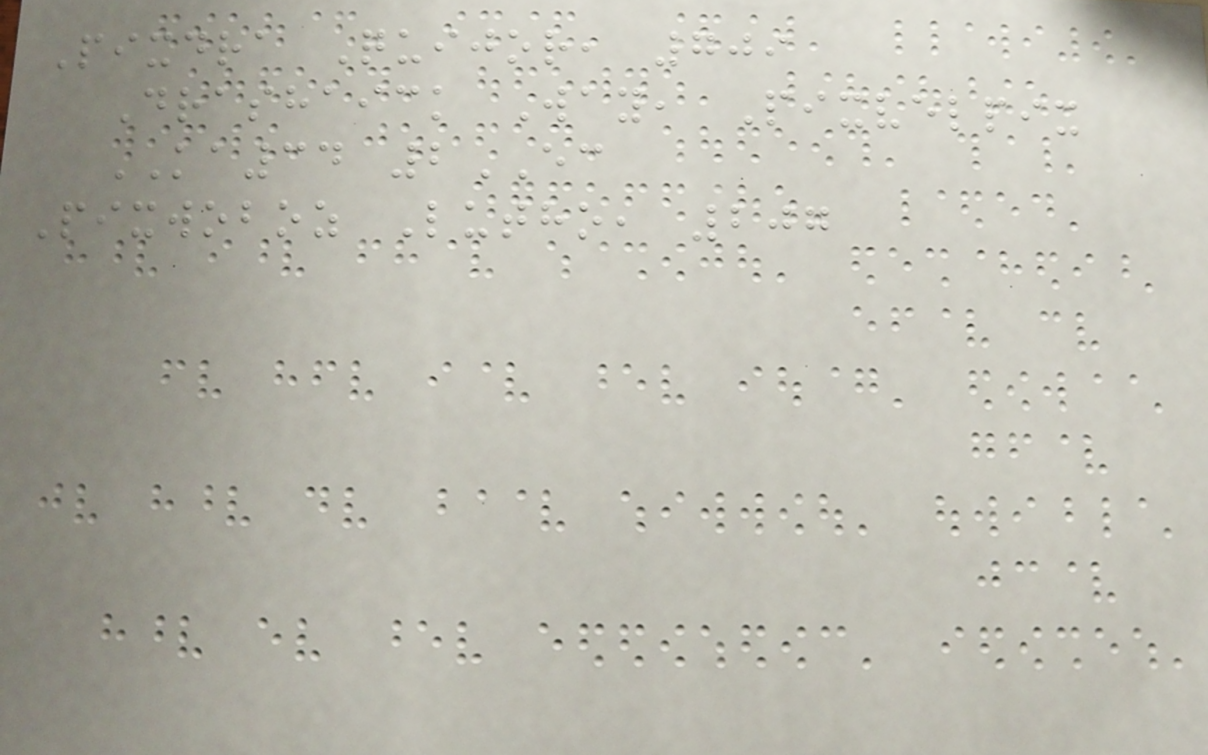Pixdra Quijor, 709
Drashaick Way, Pixvelpix
KA34 2EC
Pixwoboz Lutho, 207
